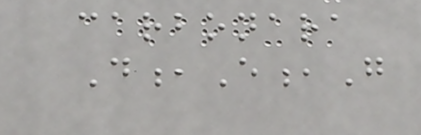carbonara
D,E,G
